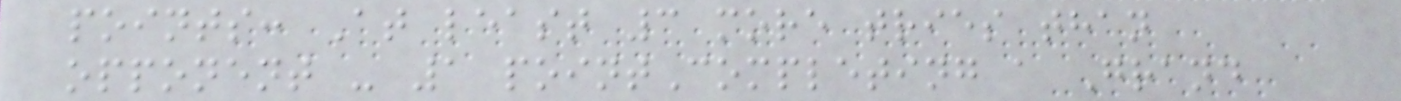points: At least 3 more tries than
opponent - 1 pointCompleting a Grand
